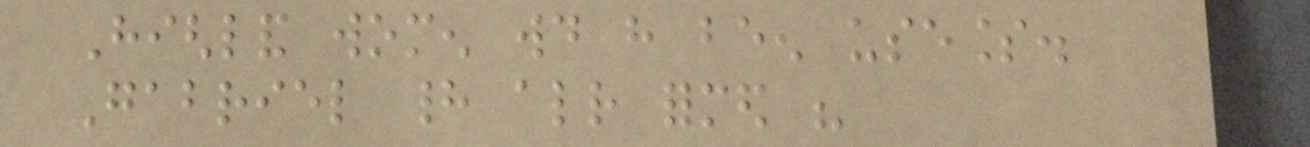Highland women would have been useless.
Gabriel had already formed his
